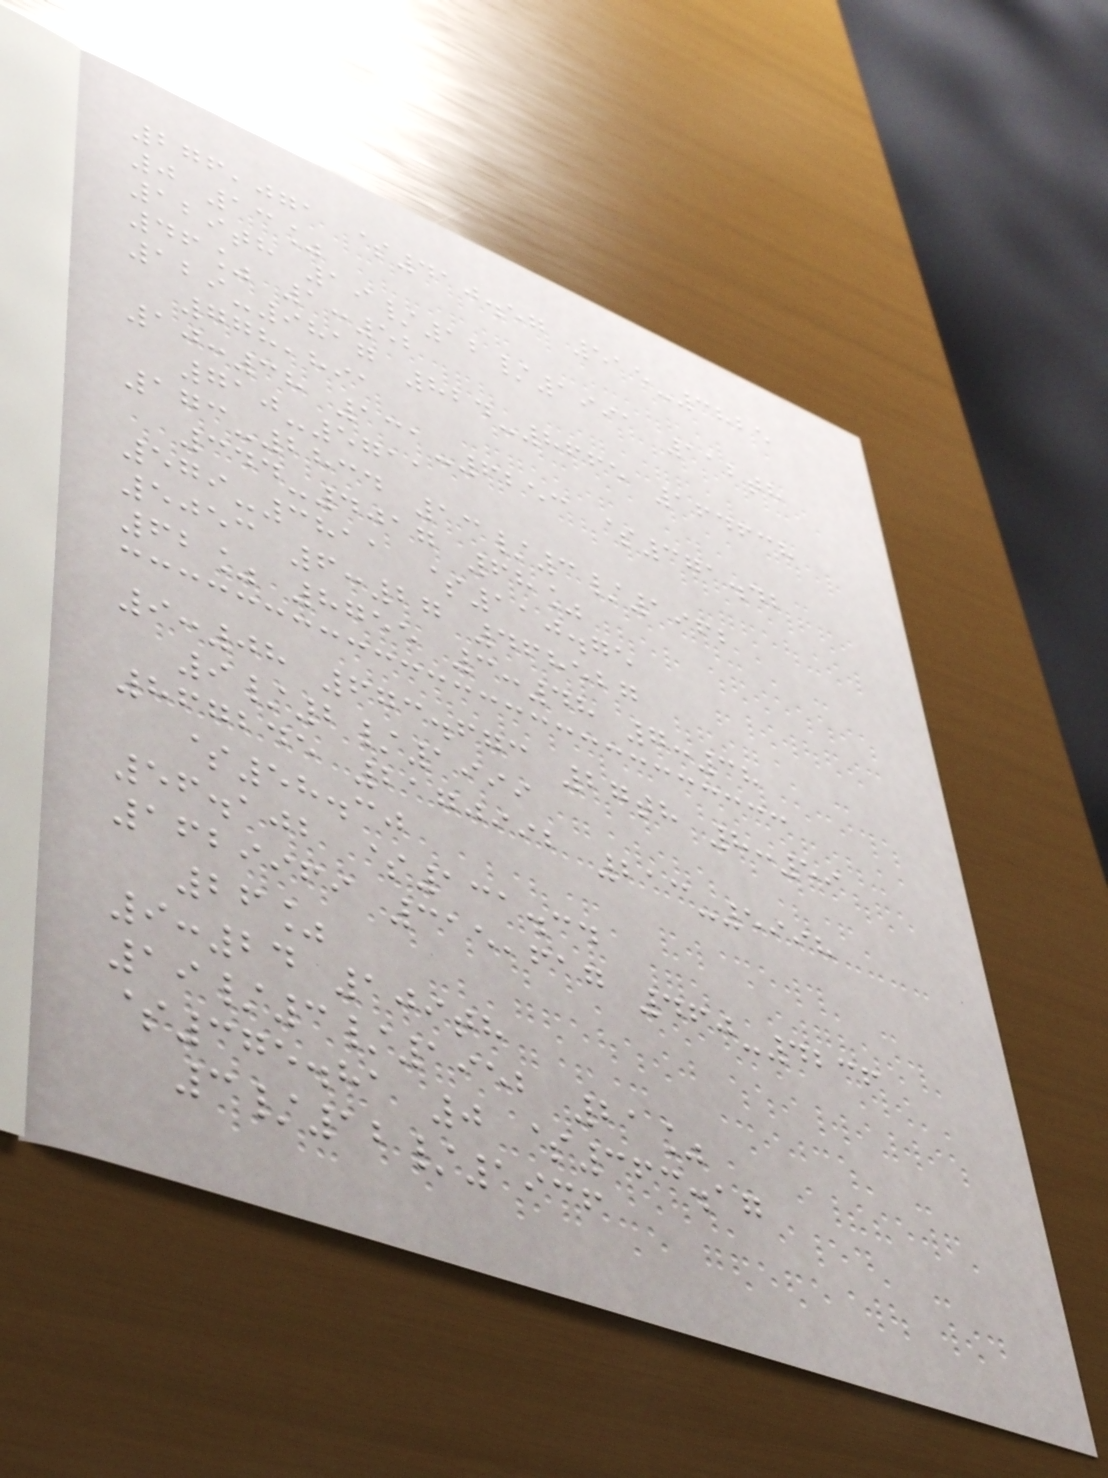276,071 $410.57 515-3825
0 13%
129th 19/12/1991 112th
46% 1:52
129-9817 824-8665 164638
778,891
10:38 131-6253 $371.42
710-5711
173-2834 13/3/1962
344-4017 68%
579-3811 $110.75
5053 6:27 468527
62% 8755 3:48 7:38
9:08 673.673 27th 8:59
9/2/1999
867245 2170992 213-5998
$58.30
56.102 $131.34
1629969 315,617 460-4236
26%
9:24 109th
19/3/1952 21%
$375.81 0 $363.17
3/12/1936
